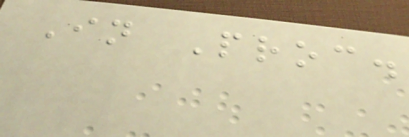In Proc.
